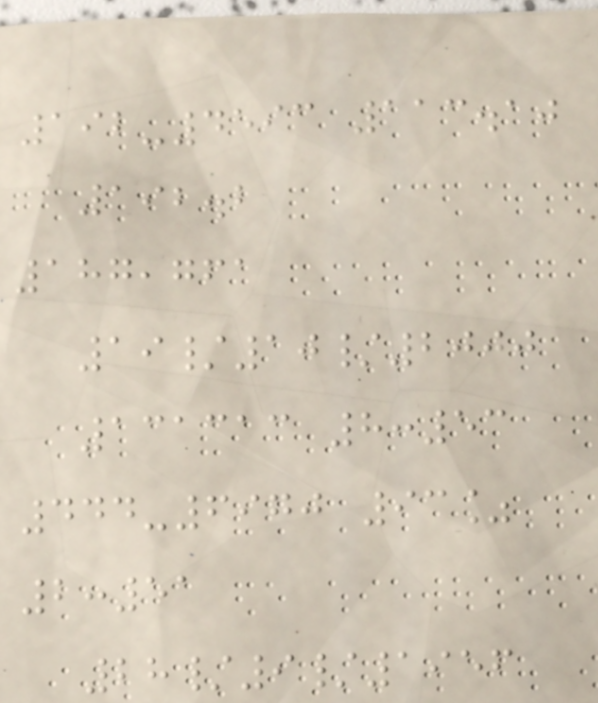192-4593 113.10
192.2
187,761
19/10/2000
131313 8:53
444-6970 93%
2:51
28/9/1956
